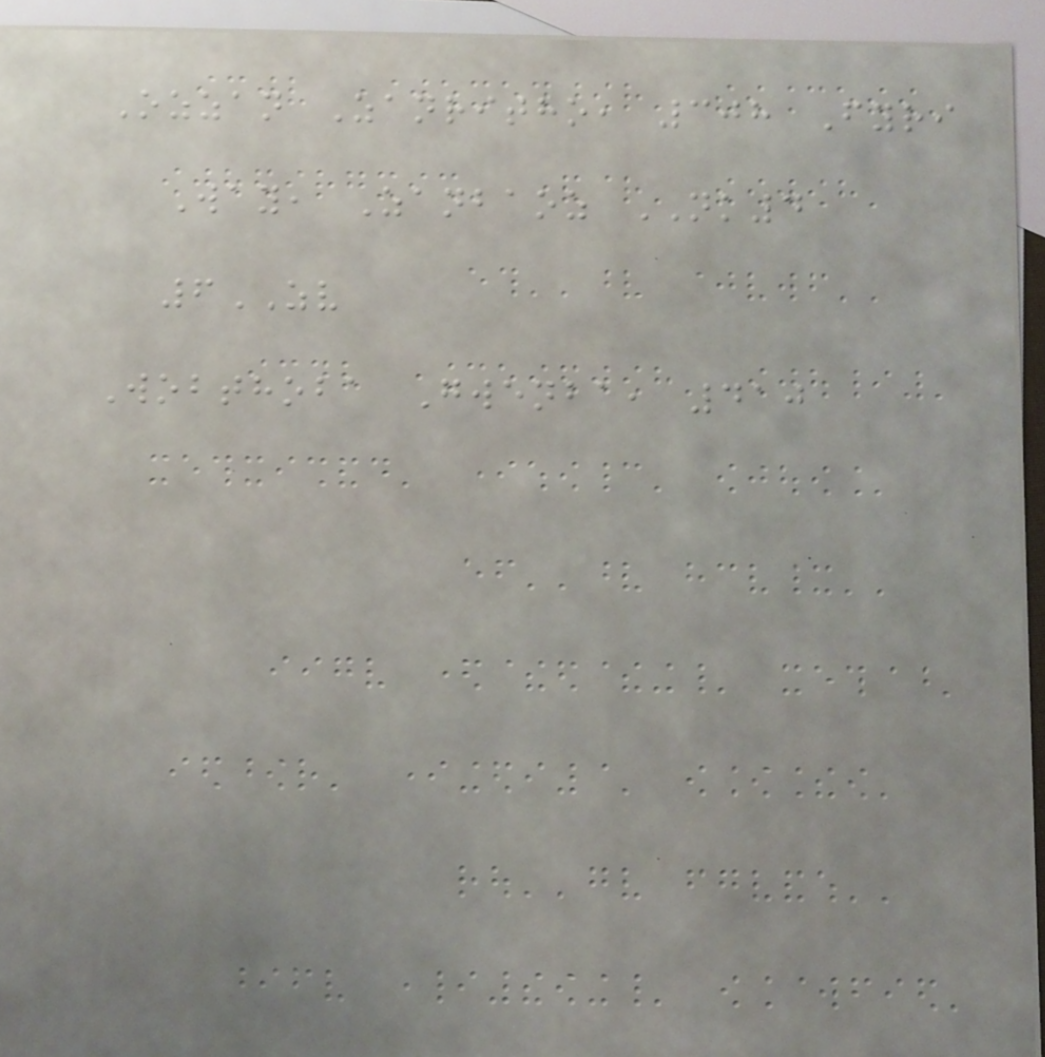Ozzan Zanritho, 308 Fyri
Way, Zanbaoz NK4
6ZV
Wobthoba Gwenba, 410
